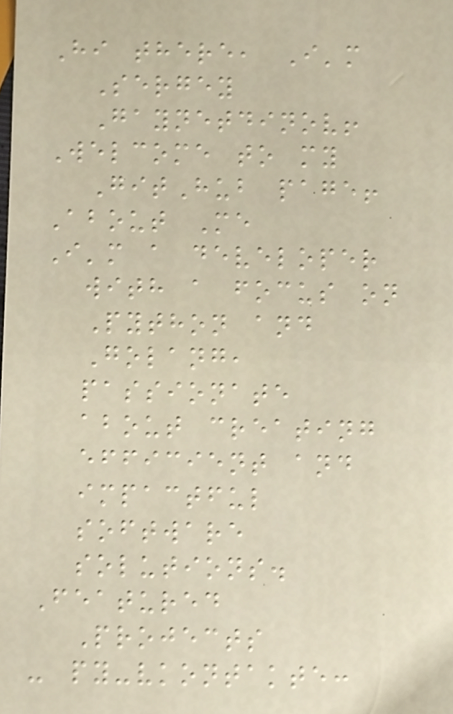Hi there, I'm
Sergey
Gaynetdinov!
Welcome to my
GitHub page!
About Me
I'm a developer
with a focus on
Python and
Golang,
passionate
about creating
efficient and
impactful
software
solutions.
Featured
Projects
- py-vkontakte:
